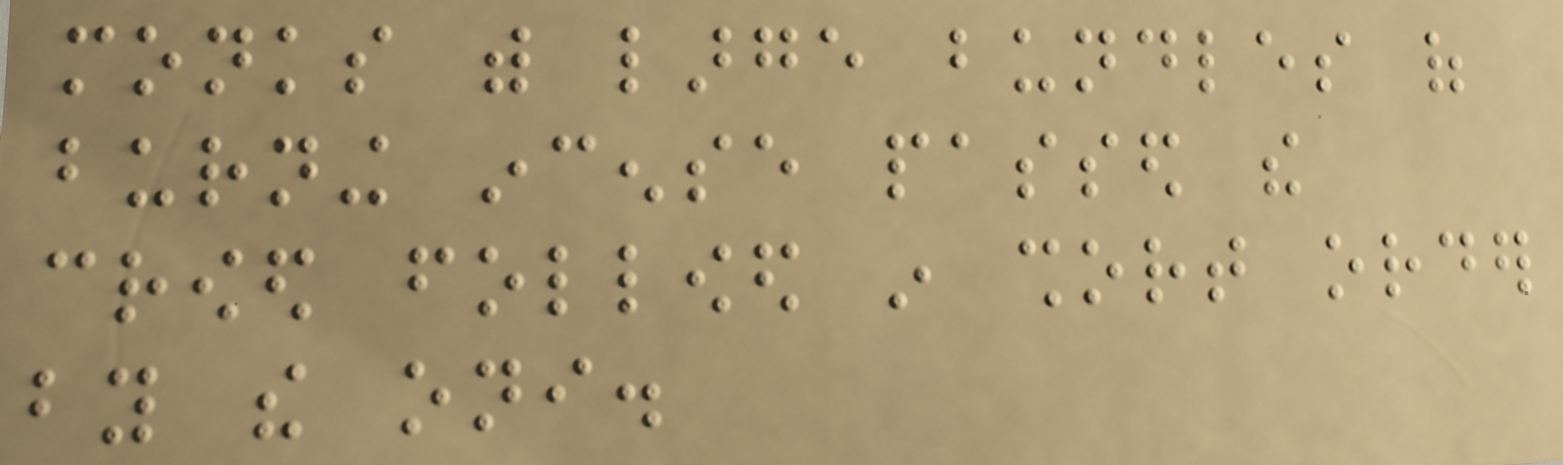monks with large bundles of
burning incense passed the
crowed followed in short order
by the oni.
